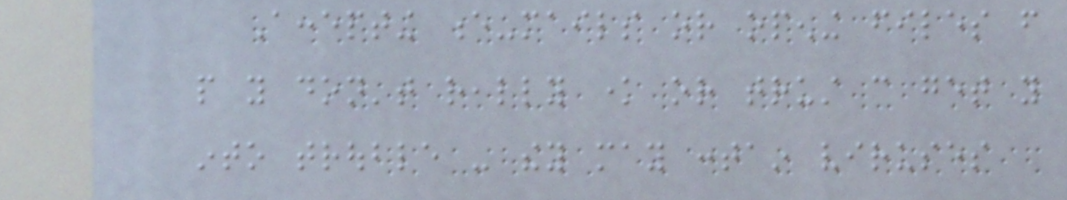Accepting e-mails or opening files from
people you don't really know or trust can get you
into trouble - they may contain viruses
